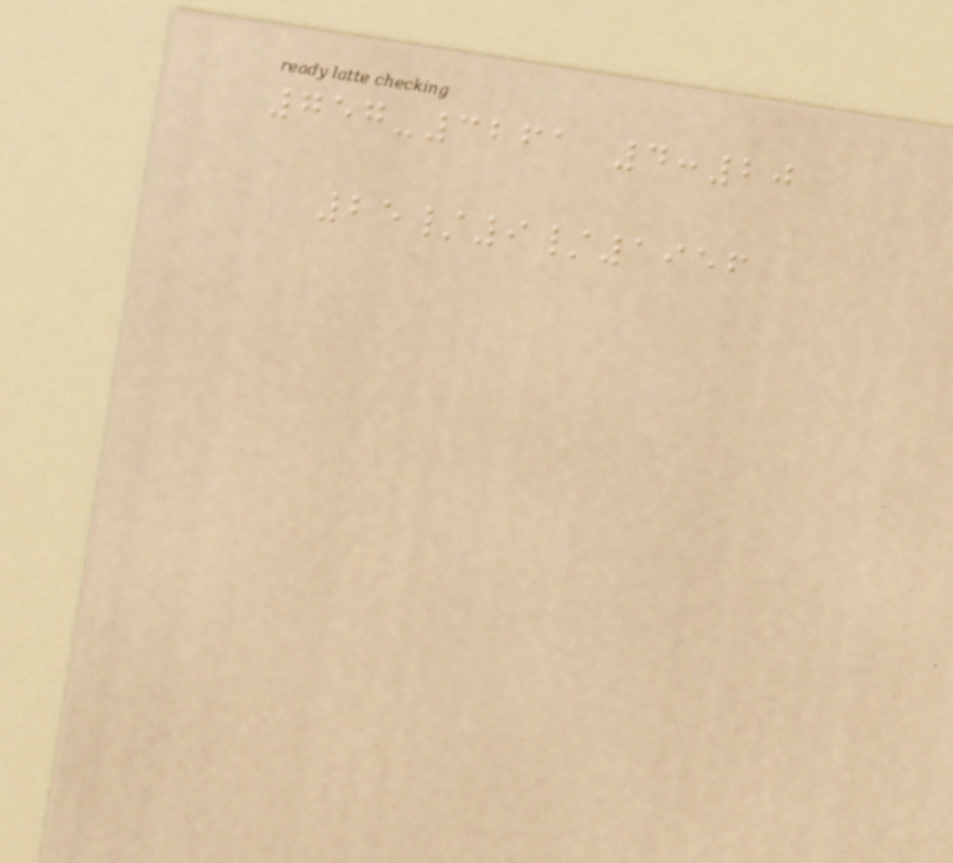757-3261 4:20
25/9/1956
